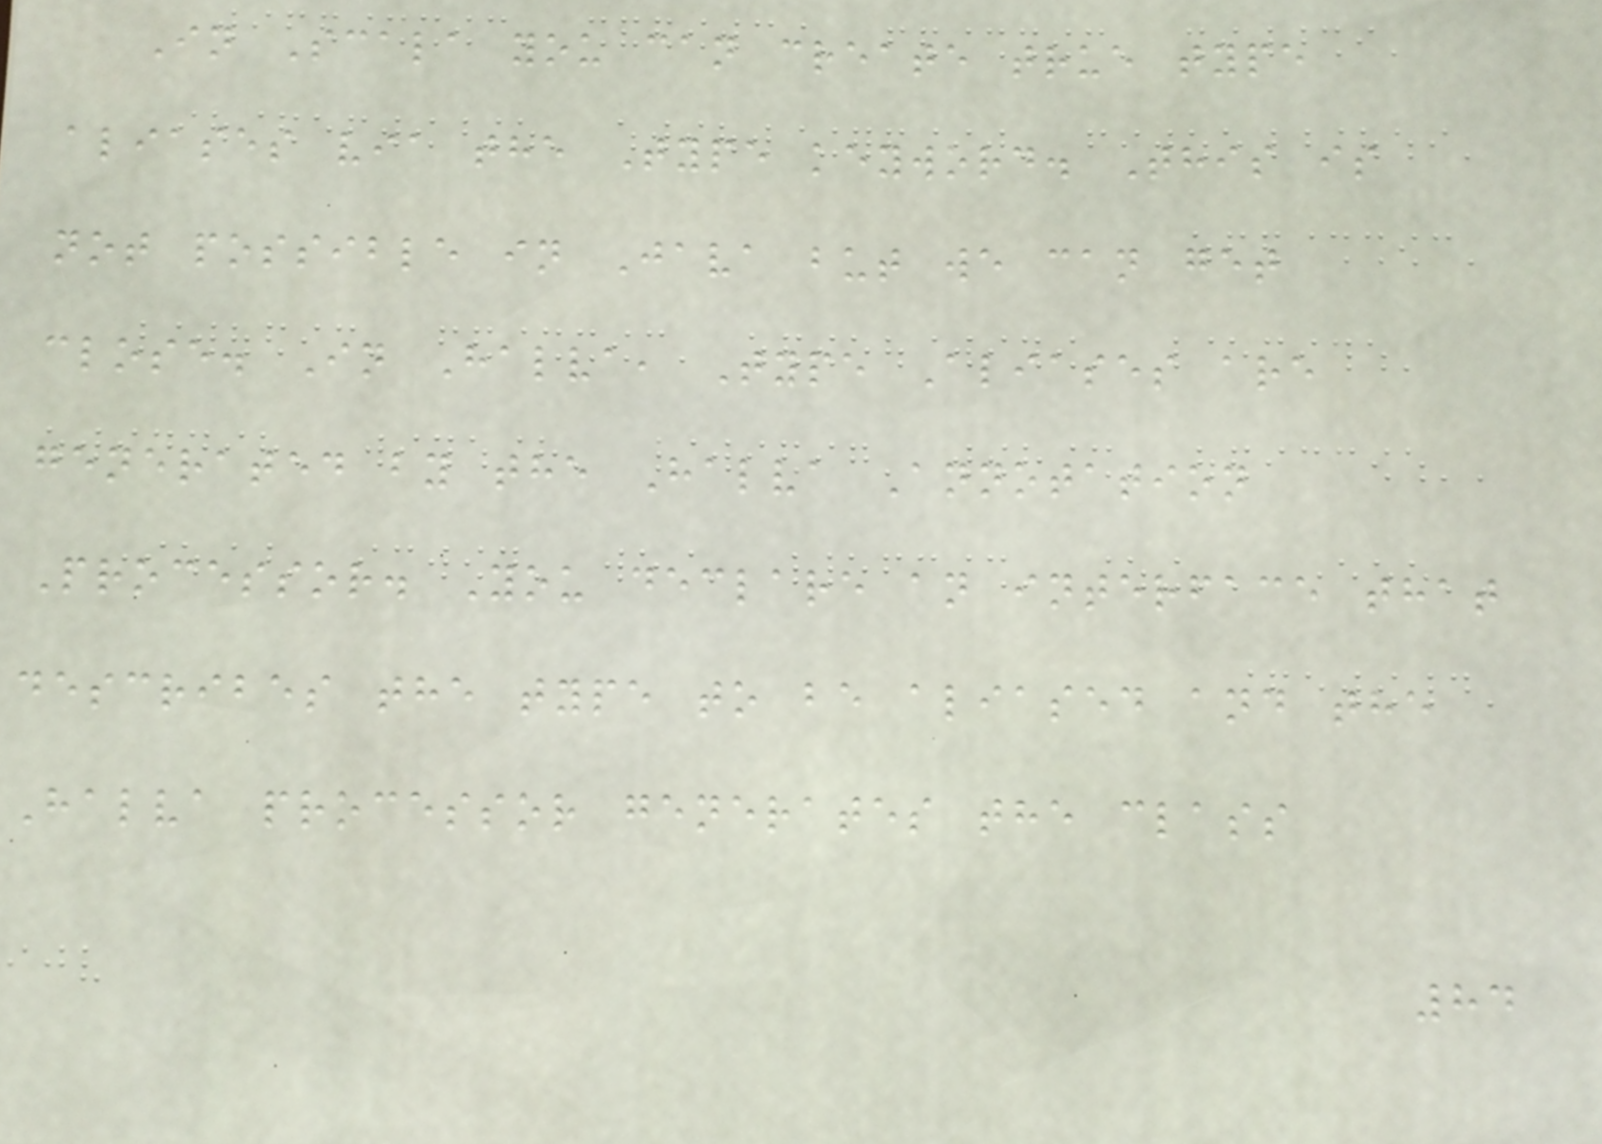In Scala you can create true type
aliases via the Type keyword. This is
not possible in Java but we can get
close. In Halva, Type Aliases are
generated by the Halva Annotation
Processor. You declare an interface that
describes the type to be aliased and the
Halva processor generates the class
84
